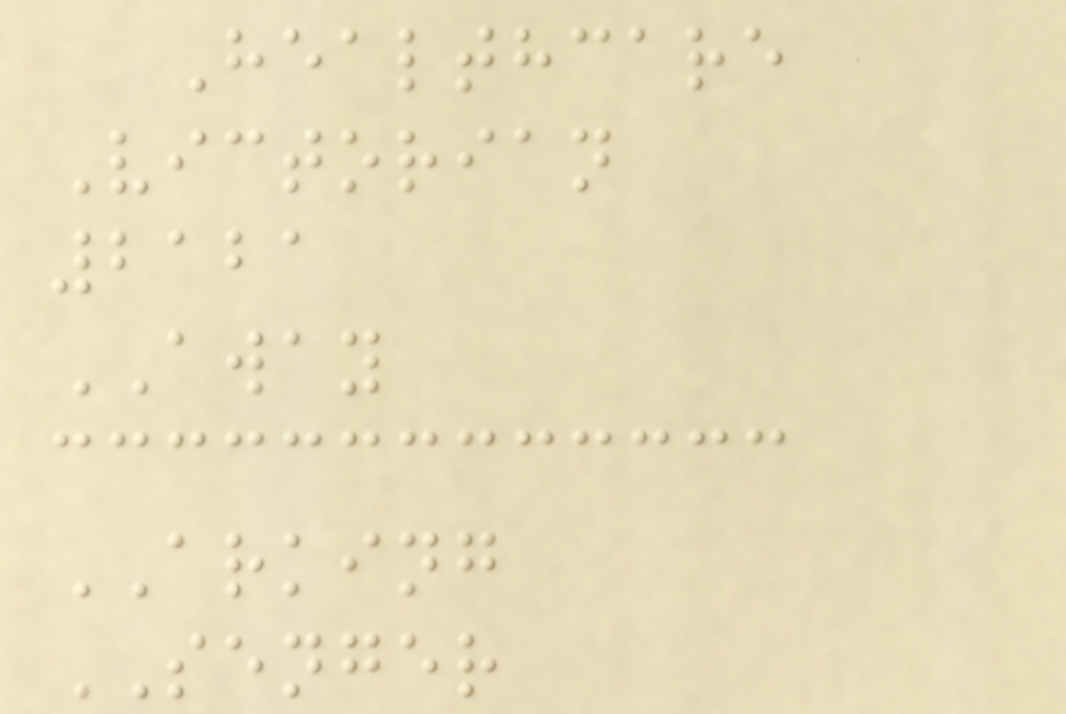Healthcare
Victorian
2121
AWAY
ARKING
SENGER
